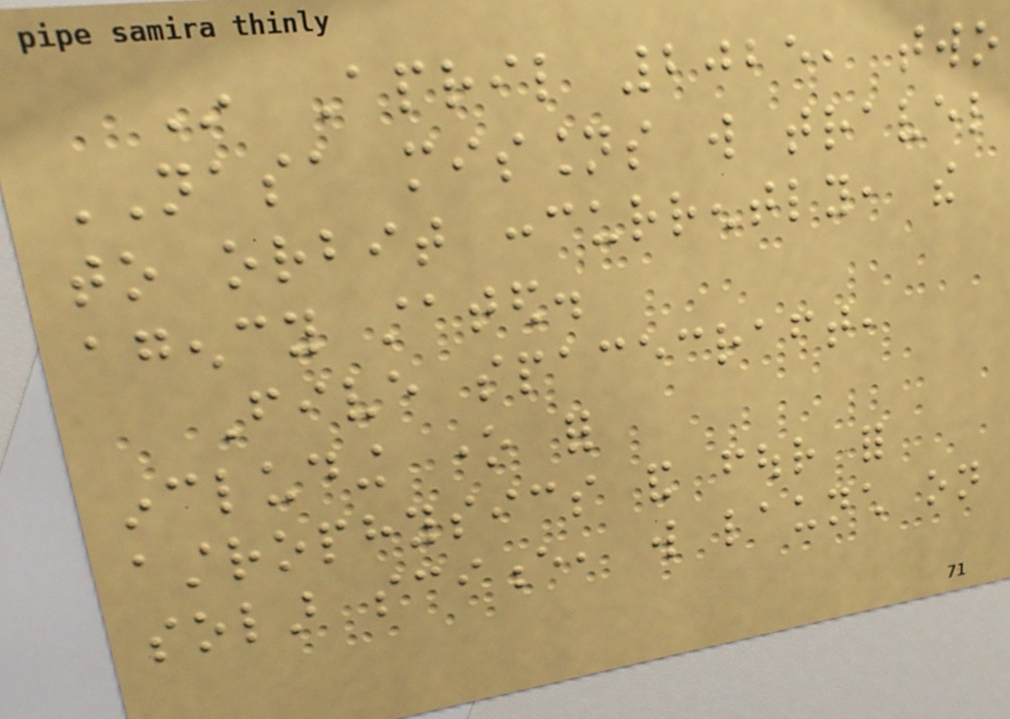In April 2025, two
NASA missions will travel
to orbit concurrently, the
agency stated.
Five spacecraft,
including one for
astrophysics and four for
solar science, will launch on
